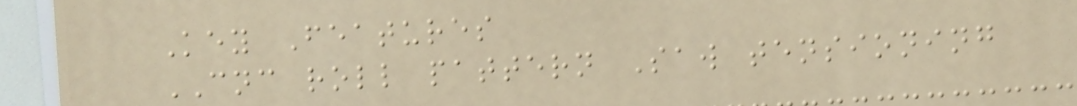Key Features
CNC roll pattern Saw tensioning
